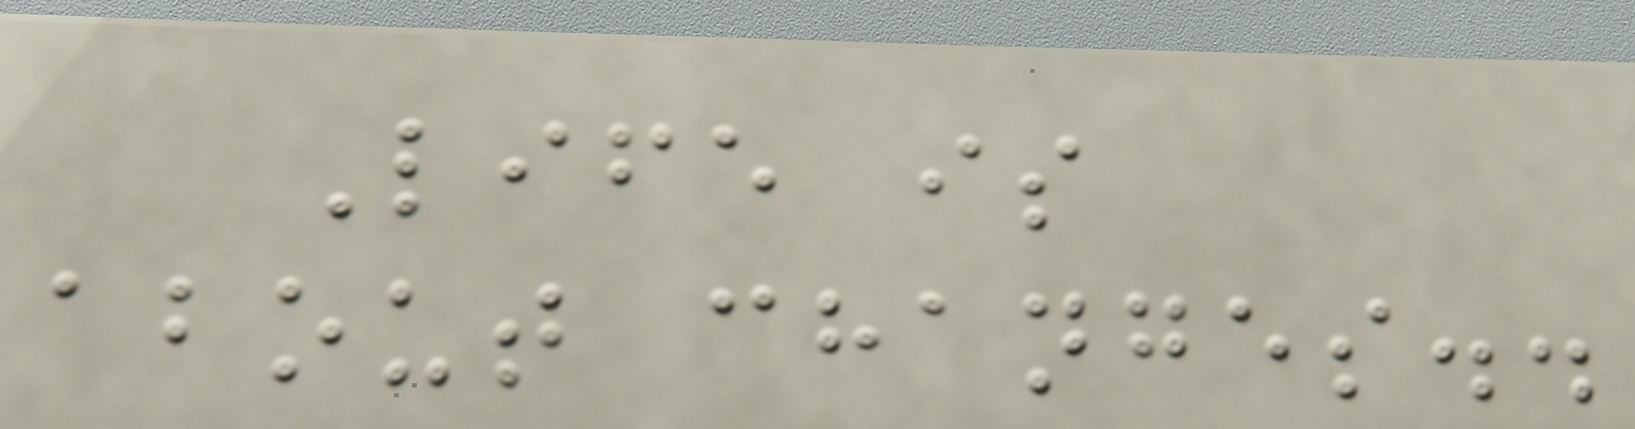Life is
about changes..
